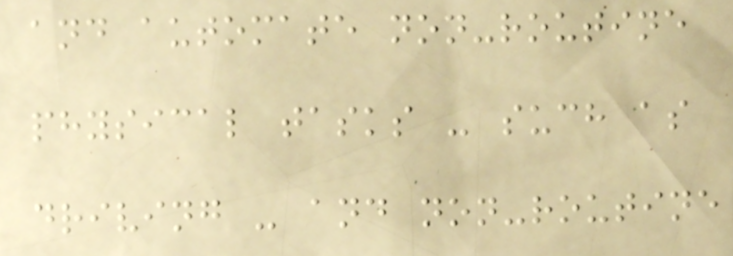and automate non-routine
physical tasks - such as
driving - and non-routine
